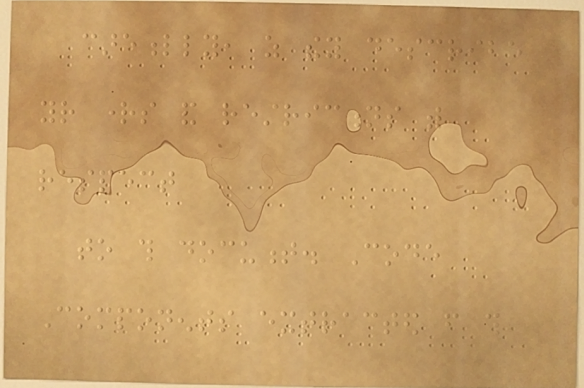carefully, as they describe
your rights and restrictions with
respect
to this document. Code
Components extracted from this
